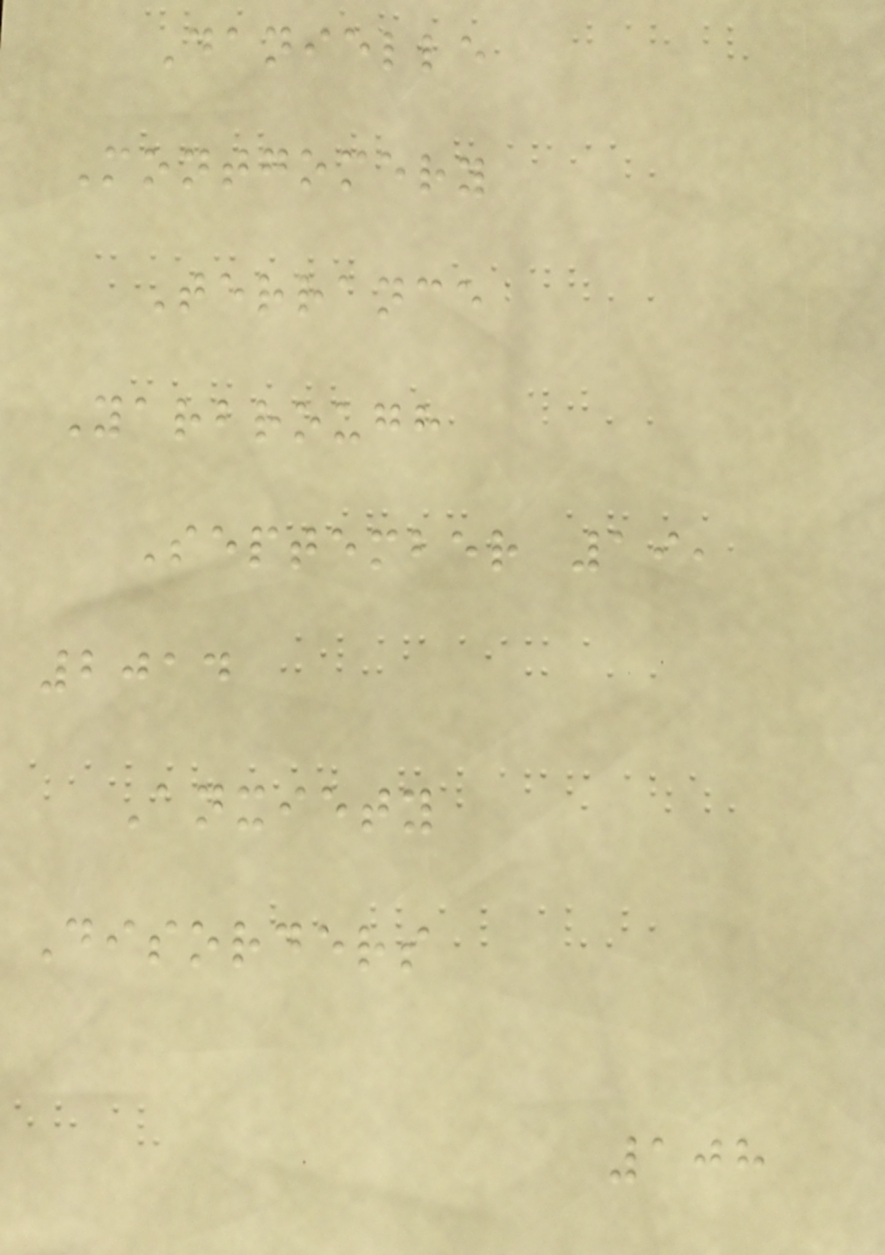Danielle
Montgomery
Terrance
Yarbrough
September 19,
2014
Anxiety
Disorders
108
